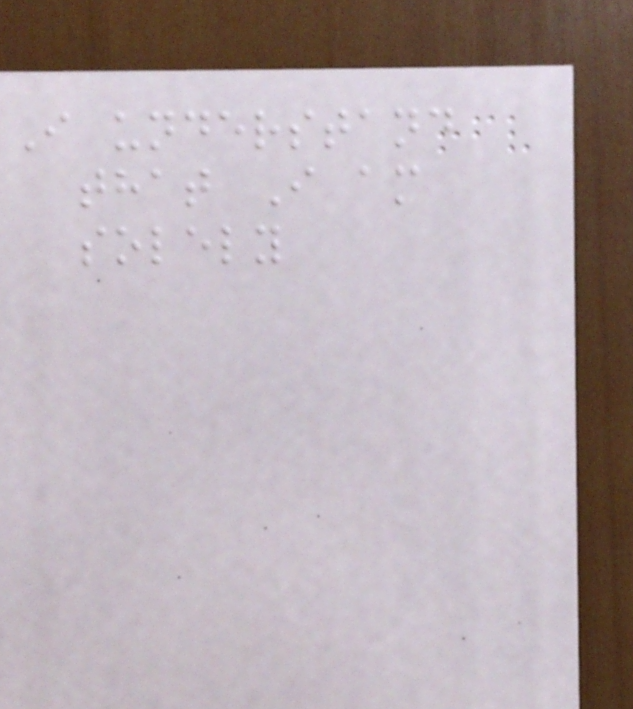I understand
that I am
solely
